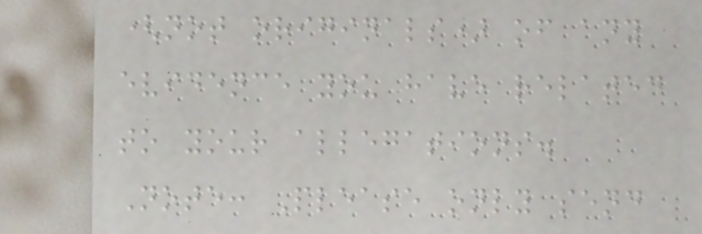(not originals) of any
evidence you have related
to your allegations.
Note: Please only send
